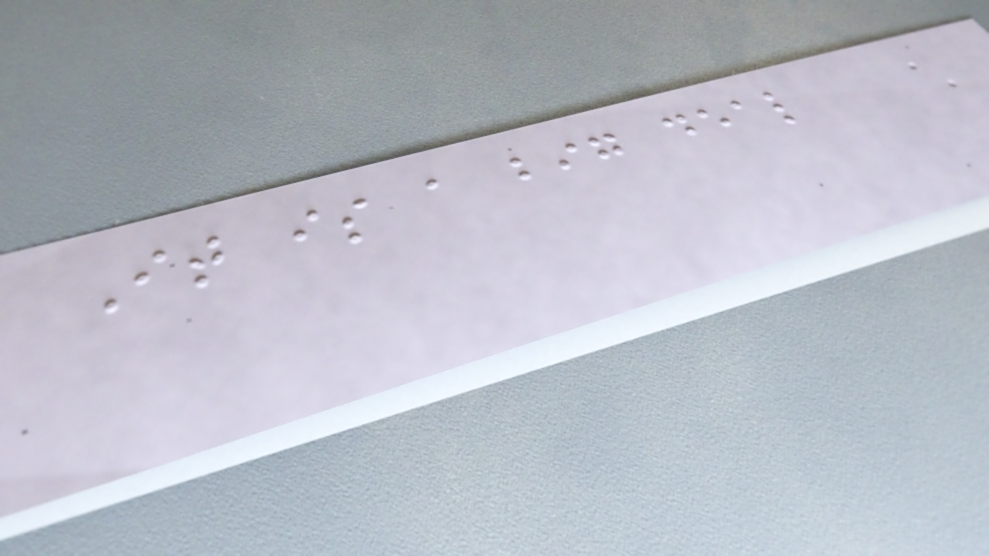It is a big deal
